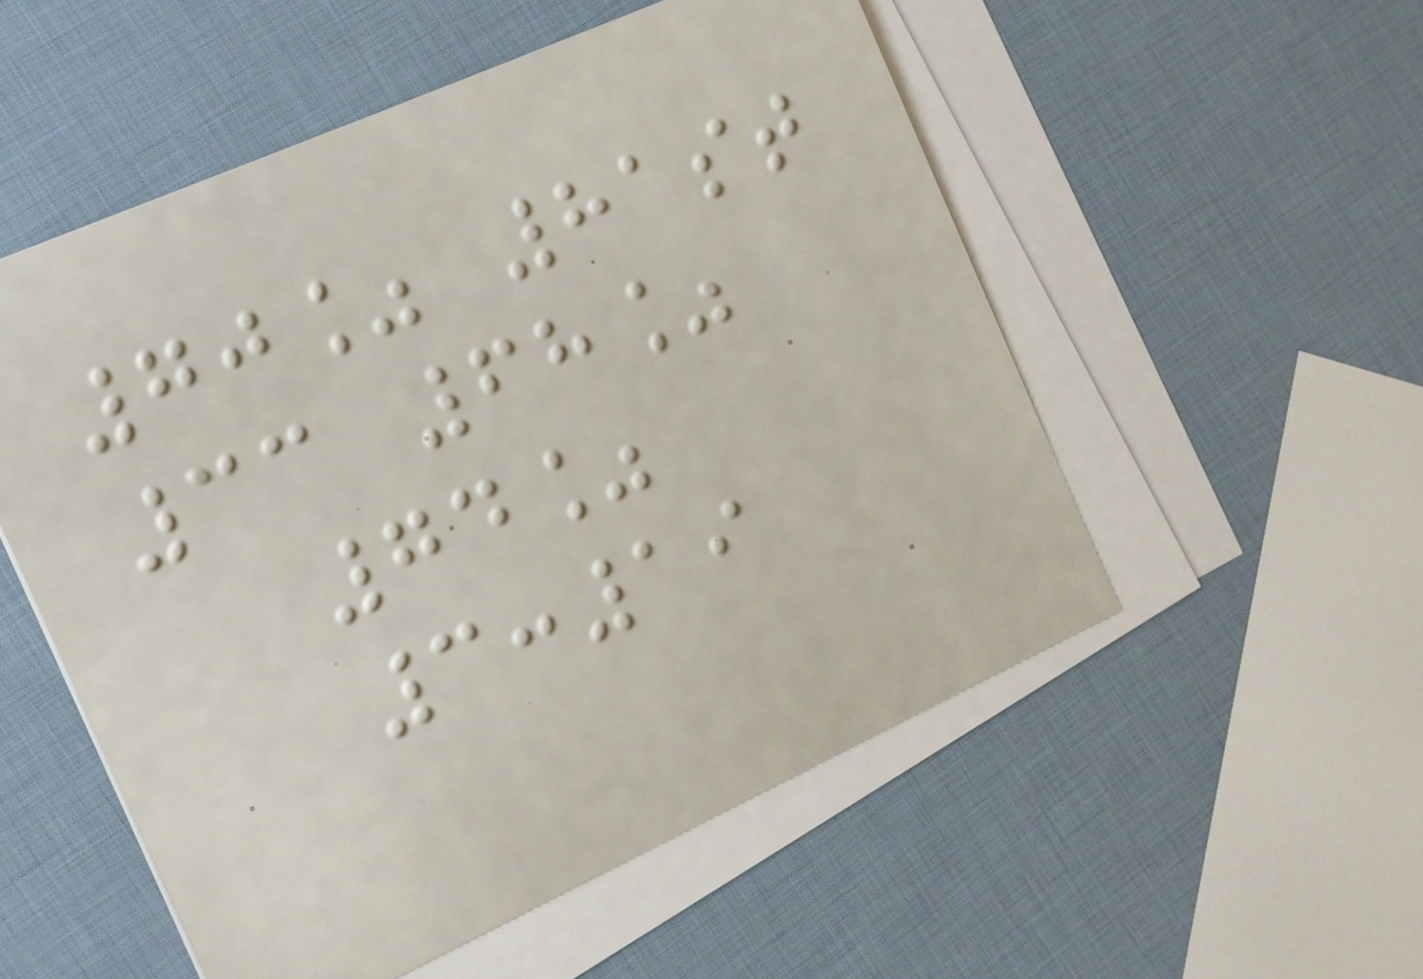70% 81st
33 68%
74%
3:19
